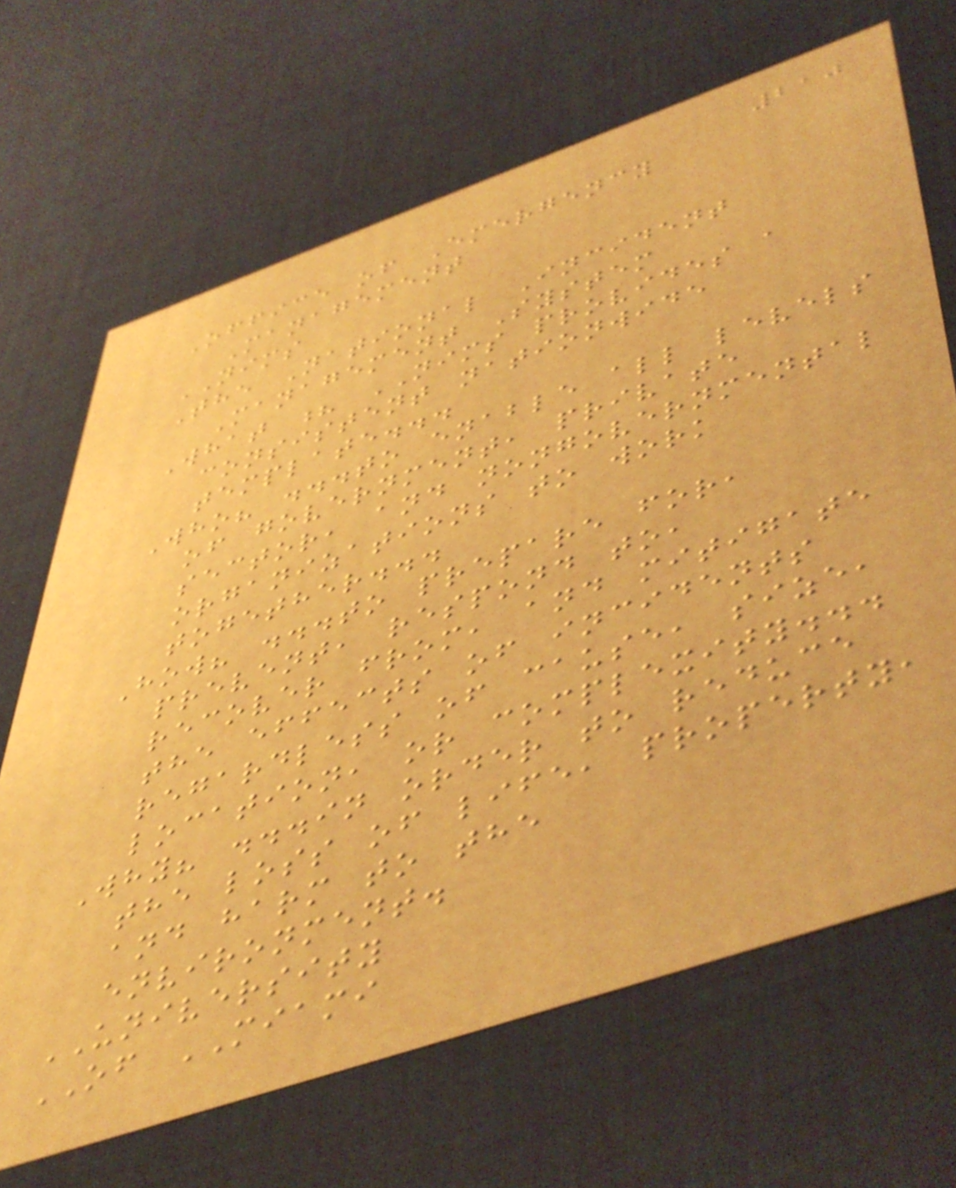210
Office of Emergency
Management
NIMS
The National Incident
Management System
What ? NIMS provides a
consistent nationwide
template...
Who? ...to enable all levels
of government, private
sector, and nongovernmental
organizations to work
together...
How? ...to prepare for,
prevent, respond to,
recover from, and mitigate
the effects of incidents
regardless of cause, size,
location, or complexity...
Why? ...in order to reduce
the loss of life, property,
and harm to the
environment.
UNIVERSITY
OF MIAMI
